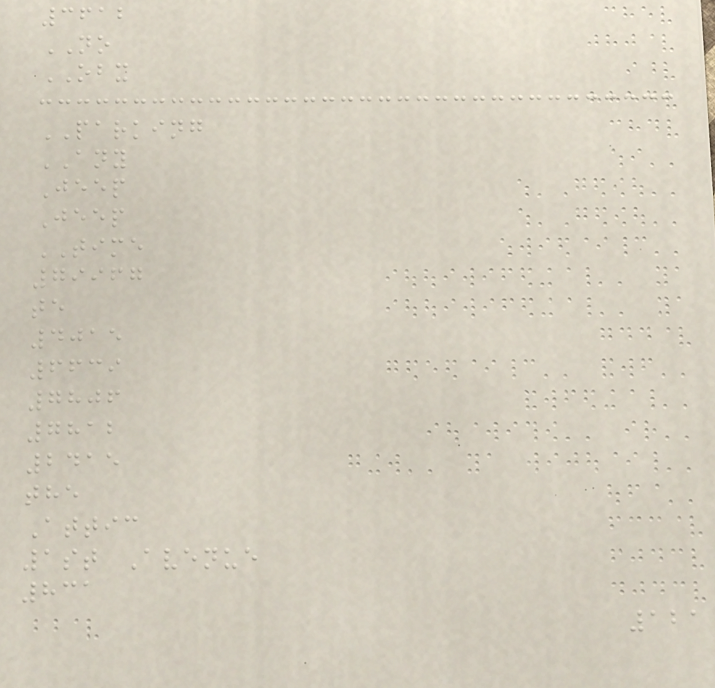3612
NO
OBX
PARKING
ANY
Jeep
Jeep
TIME
79967
te
4015
6639
7806
7812
2415
the
Attic
1st Avenue
831
121
